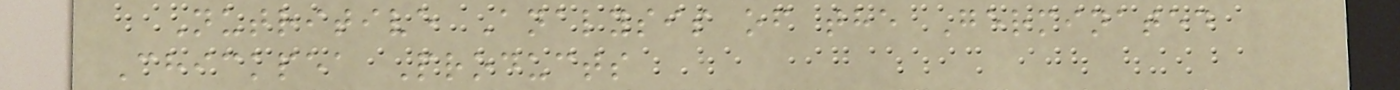Nutritive Analysis of the Germinated
Chickpea Products
